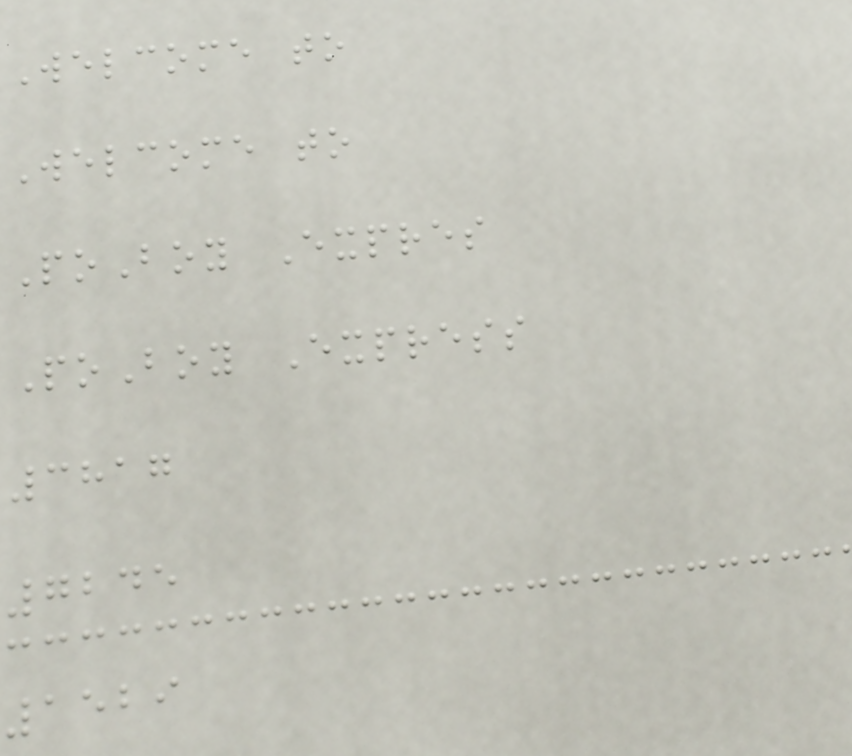Welcome to
Welcome to
PoBoy Expres
PoBoy Express
3817
7245
1529
